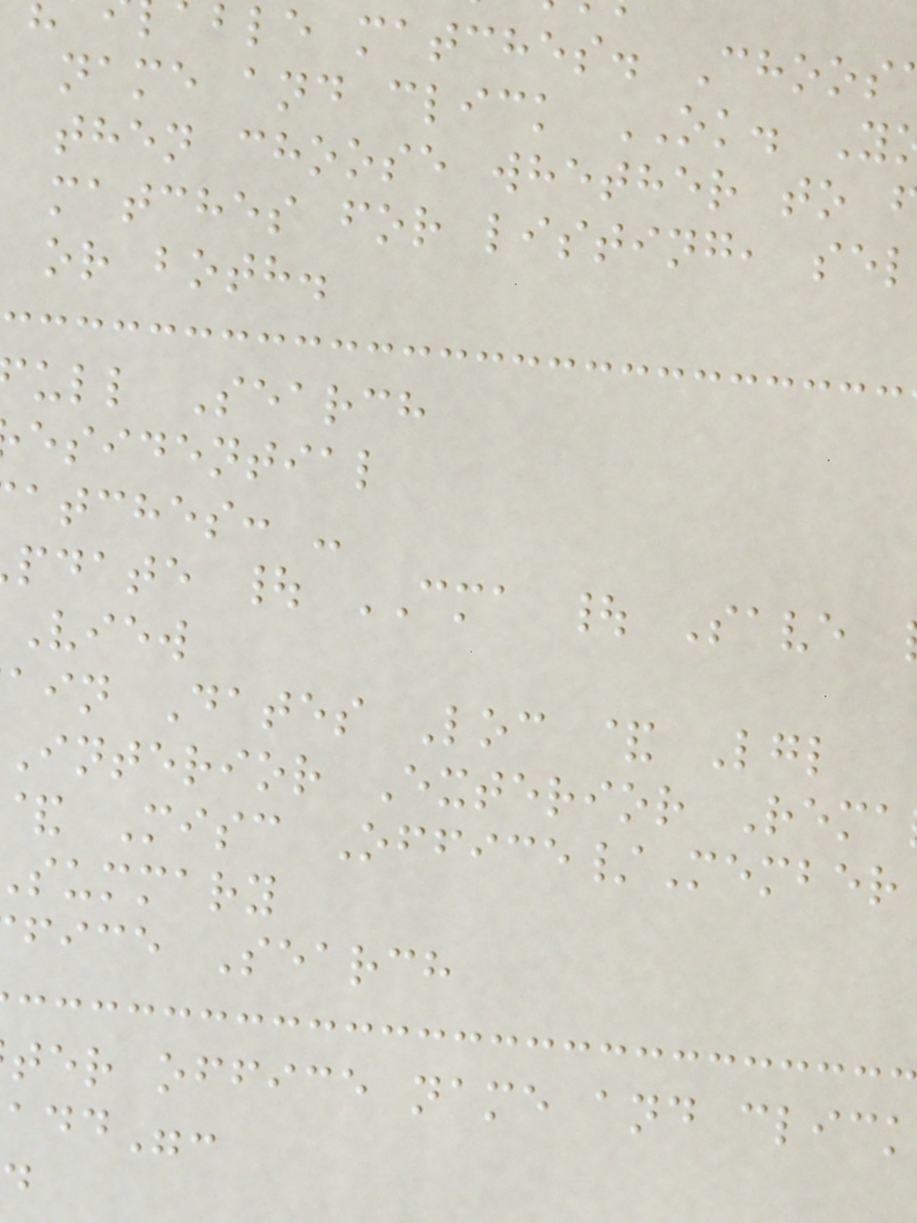ble matches. Choos
name and click OK. Y
then choose whether to
matches for listing, sel
or both.
ull Search
esidential
atches: -
pdate | CMA | Save
View
ain Dates Loc & Lgl
Interior Exterior Rema
Misc Office/Member
summary
fice Search
ter office name and click
add":
